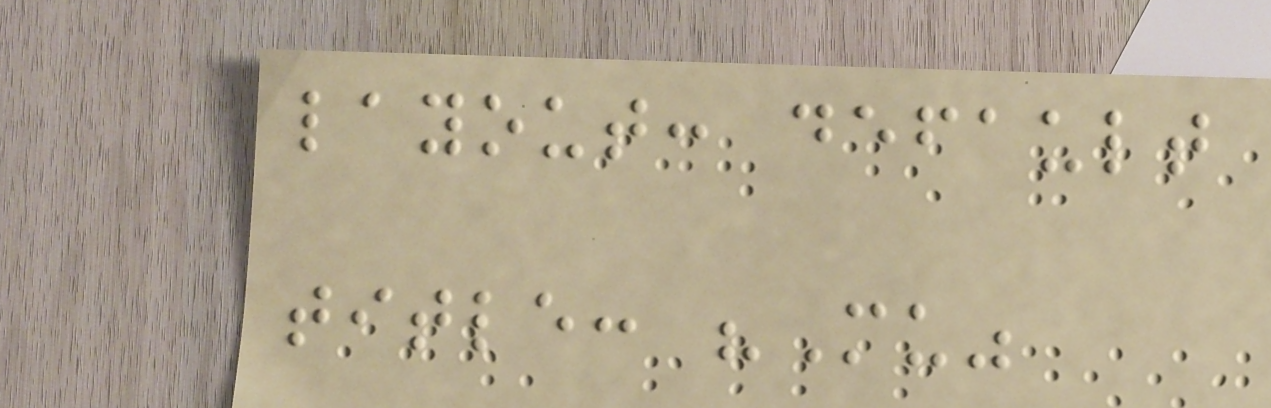layout: default
title: "Mu"
